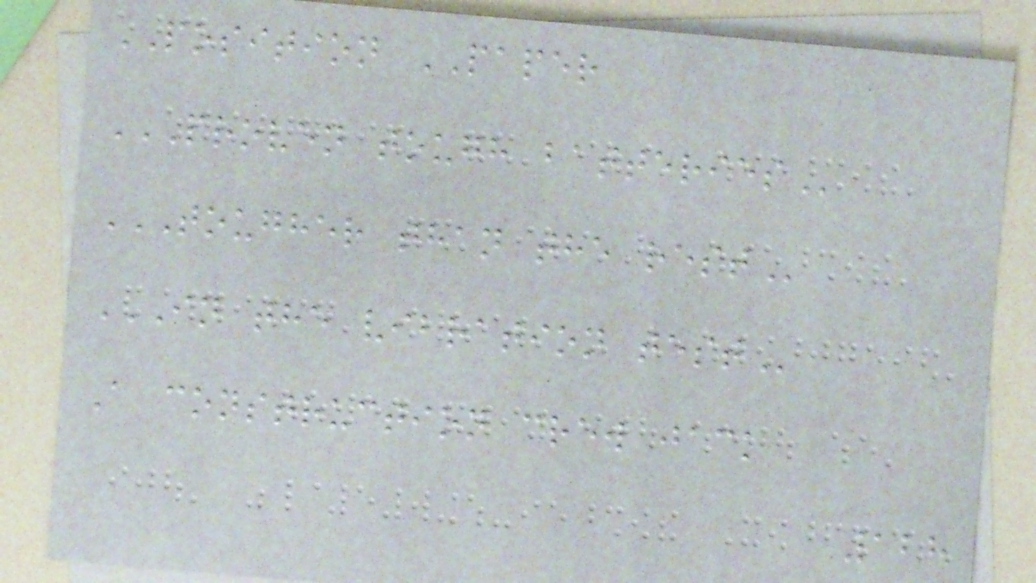POSITION PAPER
PROVEN TOUGH BATTERIES
TOUGHER THAN THE REST
IN THE VIBRATION TEST
A construction crew jack
128
